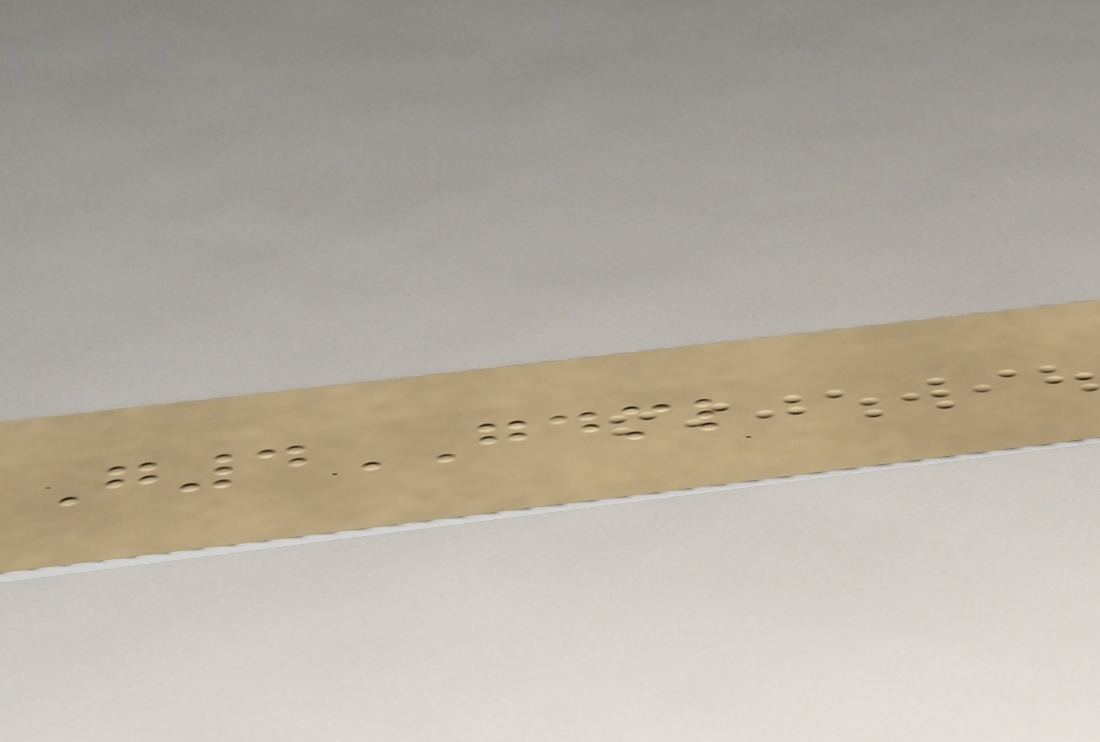G4GDML
